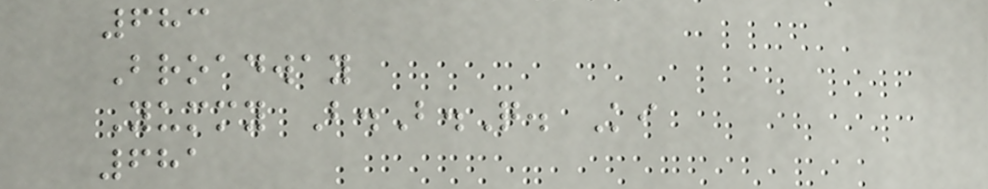683
Broadway
Yummy B.B.Q. Ki
681
